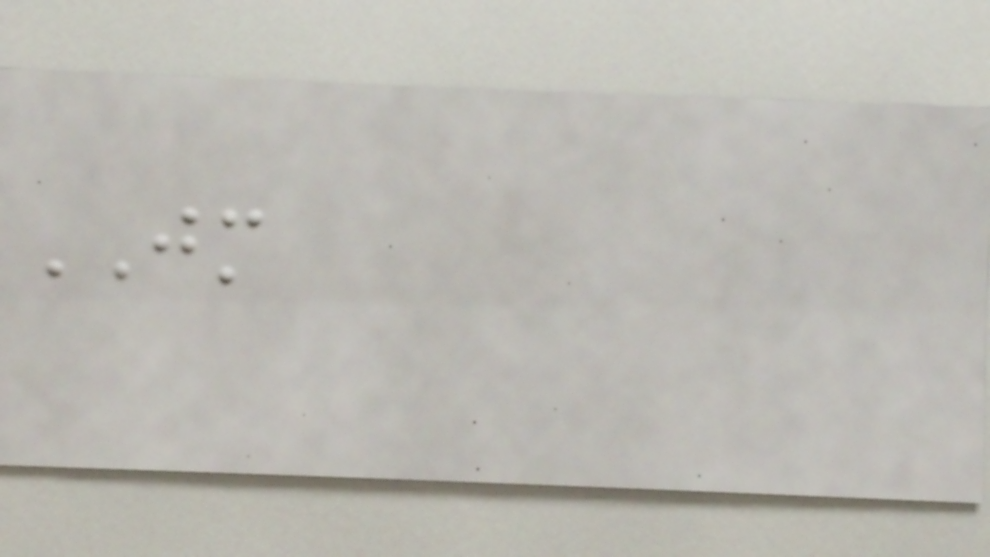JM
